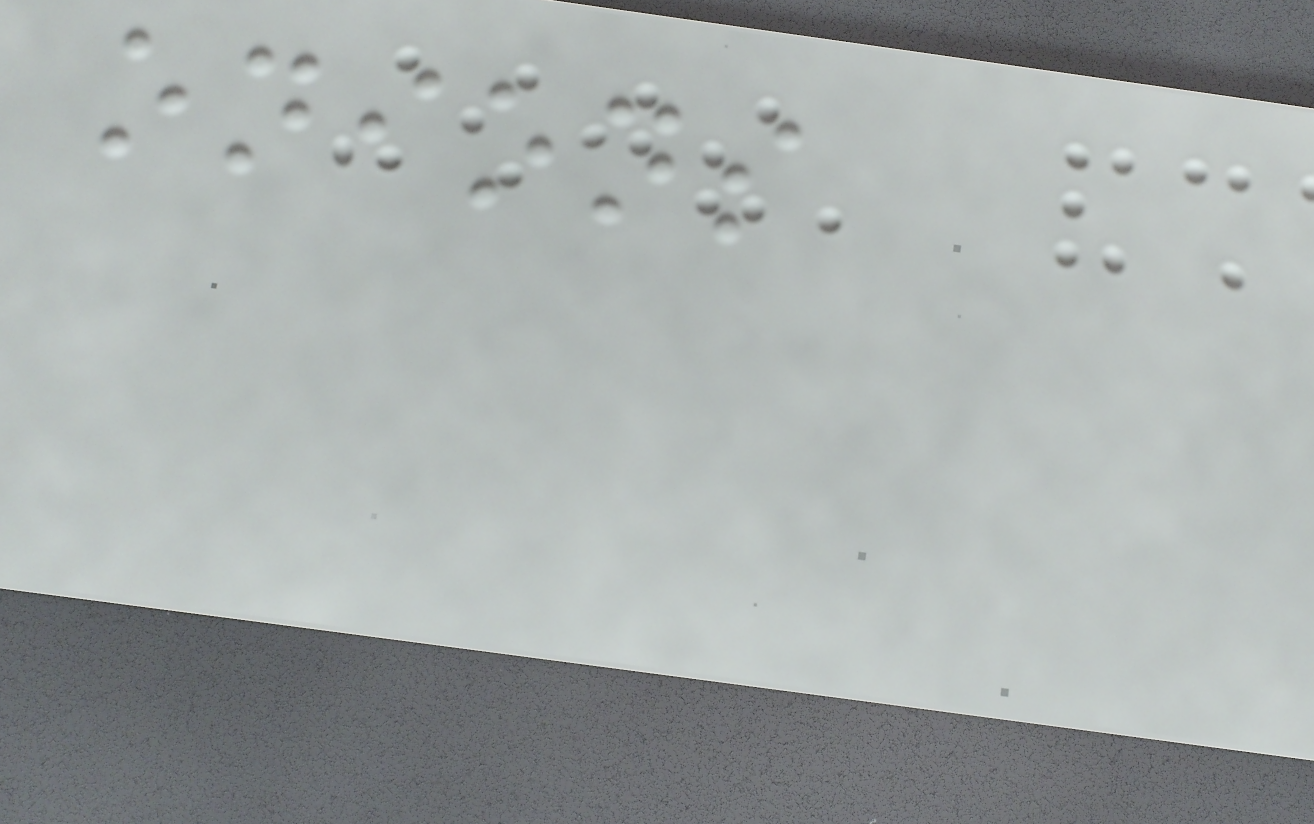onions
